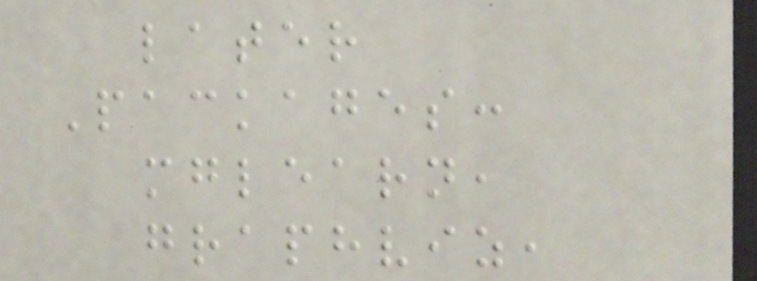later
Packages:
mglearn,
graphviz,
